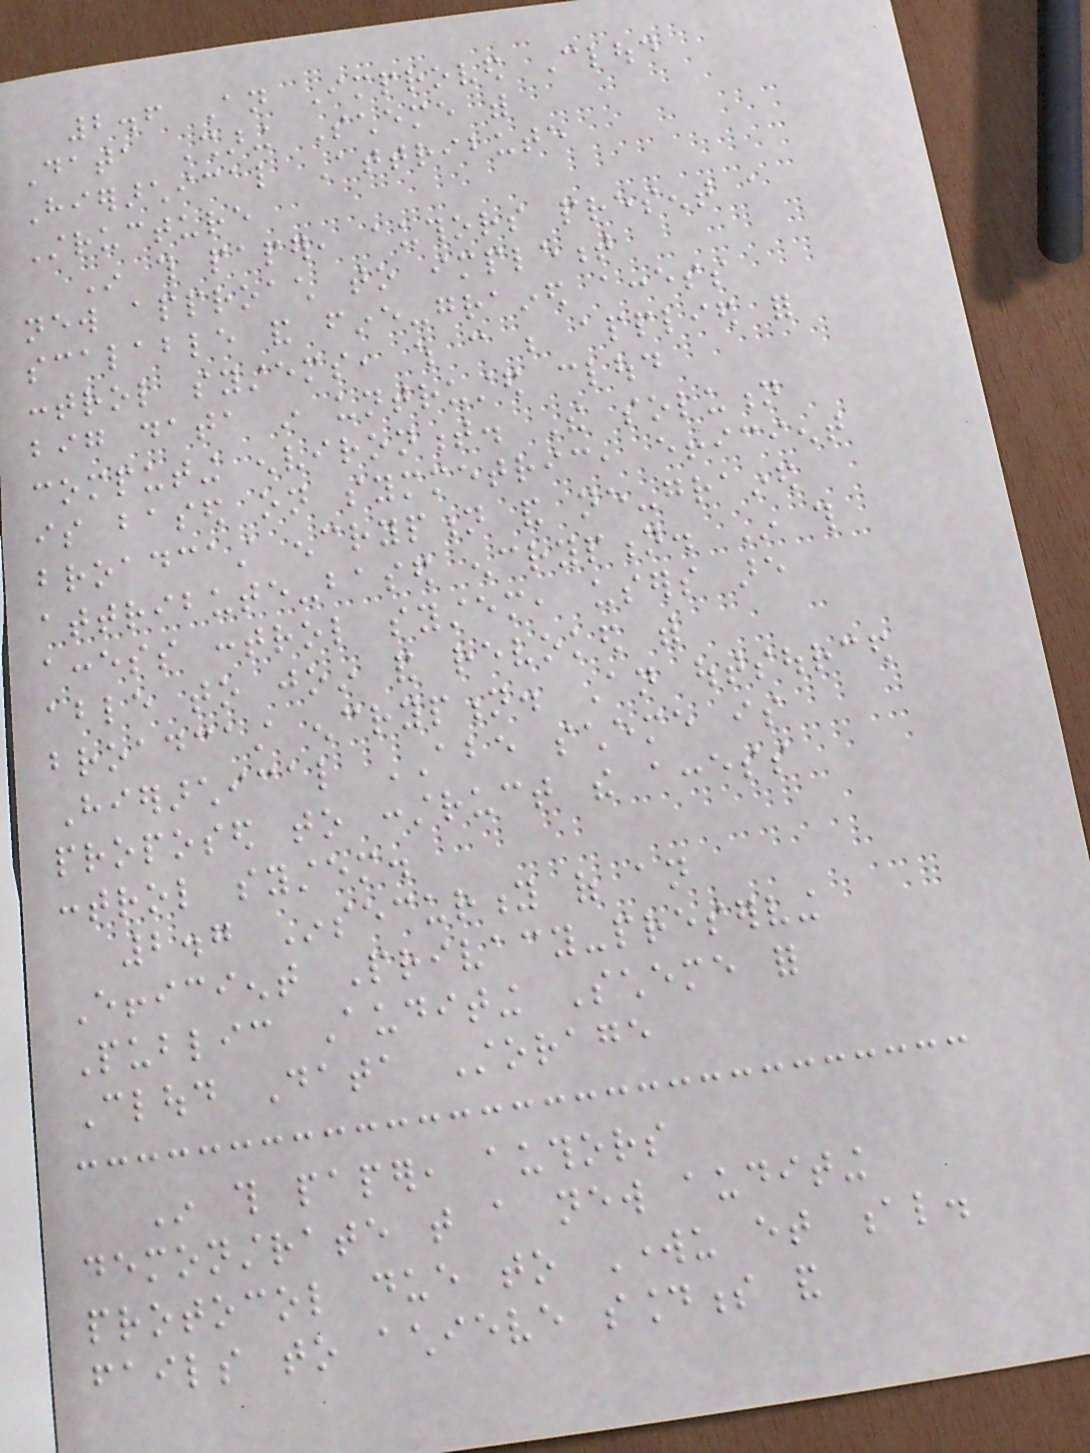2.6 An Improved Cloud
Data Sharing Scheme with
Hierarchical Attribute
Structure
In this paper, authors present a
new approach to implement
scalable and fine-grained access
control systems, which can be applied for
big data in untrusted cloud
computing environment. The solution
is based on symmetric, efficient
broadcast encryption and ne-grained
attribute-based encryption. In this
access control system, users are
able to join and revoked with
broadcast encryption. An outsourced
Hierarchical ABE scheme is
proposed to construct the access
control system.
2.7 Insecurity of an
Efficient Privacy-preserving
Public Auditing Scheme for
Cloud Data Storage
In this paper, authors
demonstrate that a new auditing
protocol due to Worku et al.
fails to achieve soundness and
